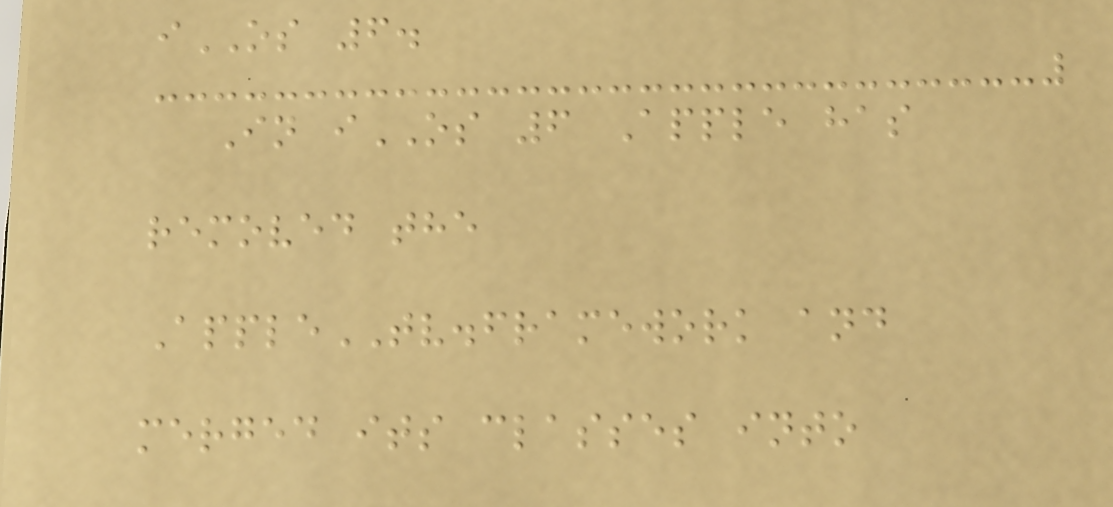iOS 6.
In iOS 6 Apple has
removed the
AppleTV.framework and
merged its classes into
